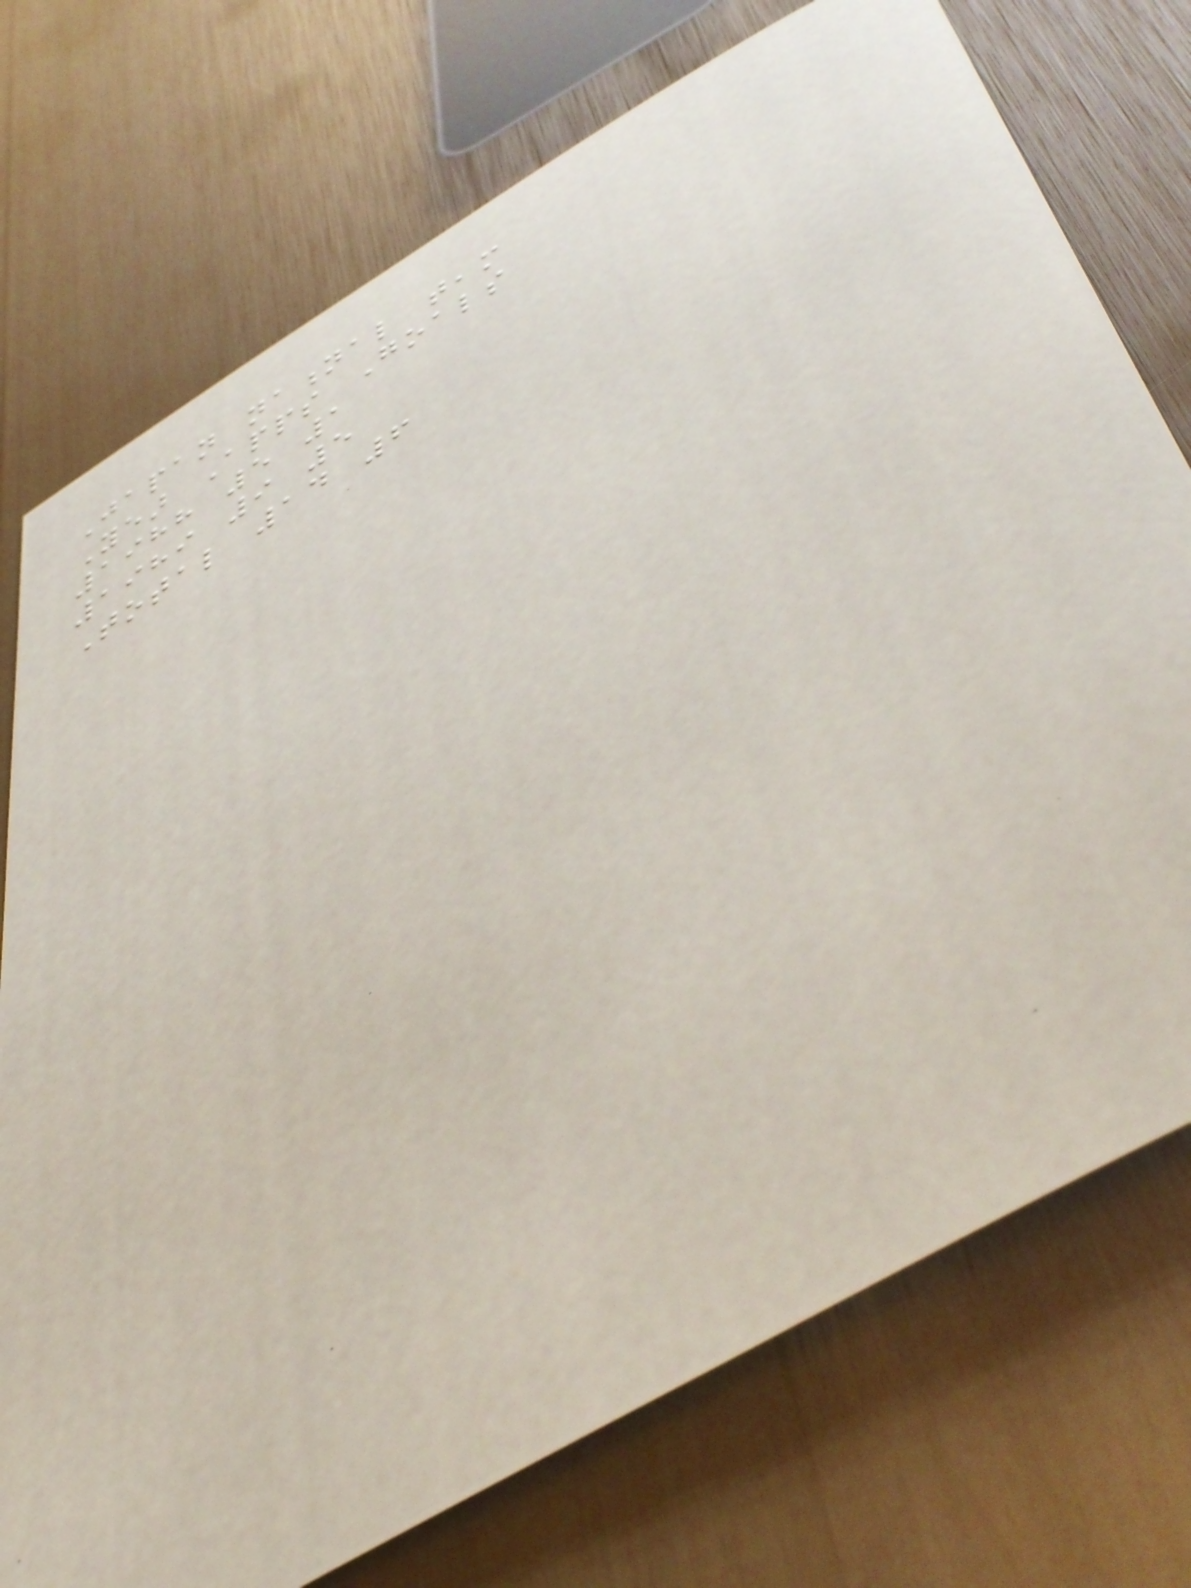Japan national team
Year Apps Goals
1988 5 1
1989 9 5
Total 14 6
